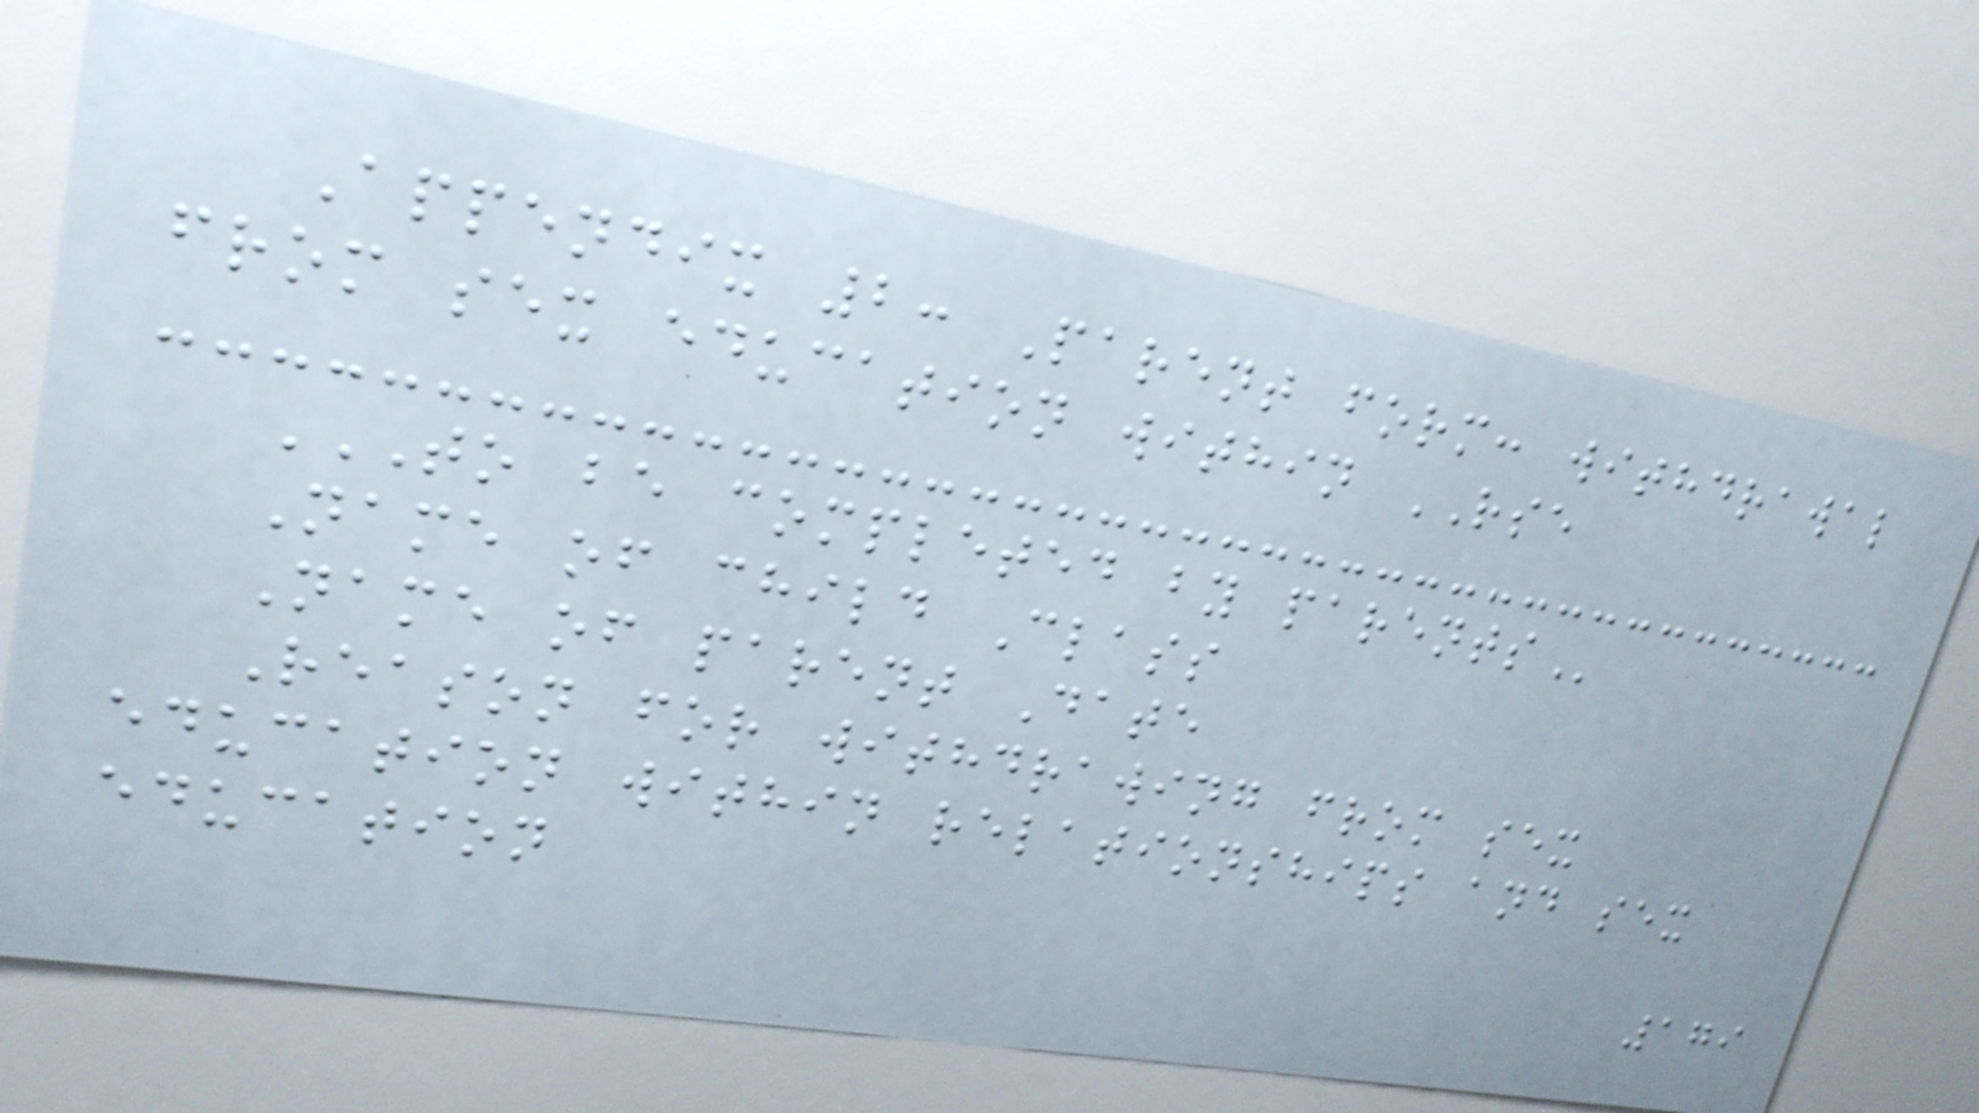Appendix 2: Parent form: withdrawal
from sex education within RSE
TO BE COMPLETED BY PARENTS
Name of child Class
Name of parent Date
Reason for withdrawing from sex
education within relationships and sex
education
179
